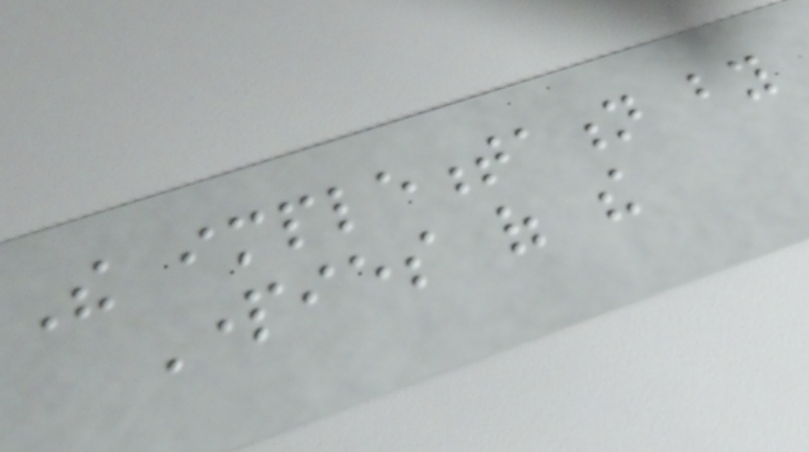The implementation by
Parties of the
